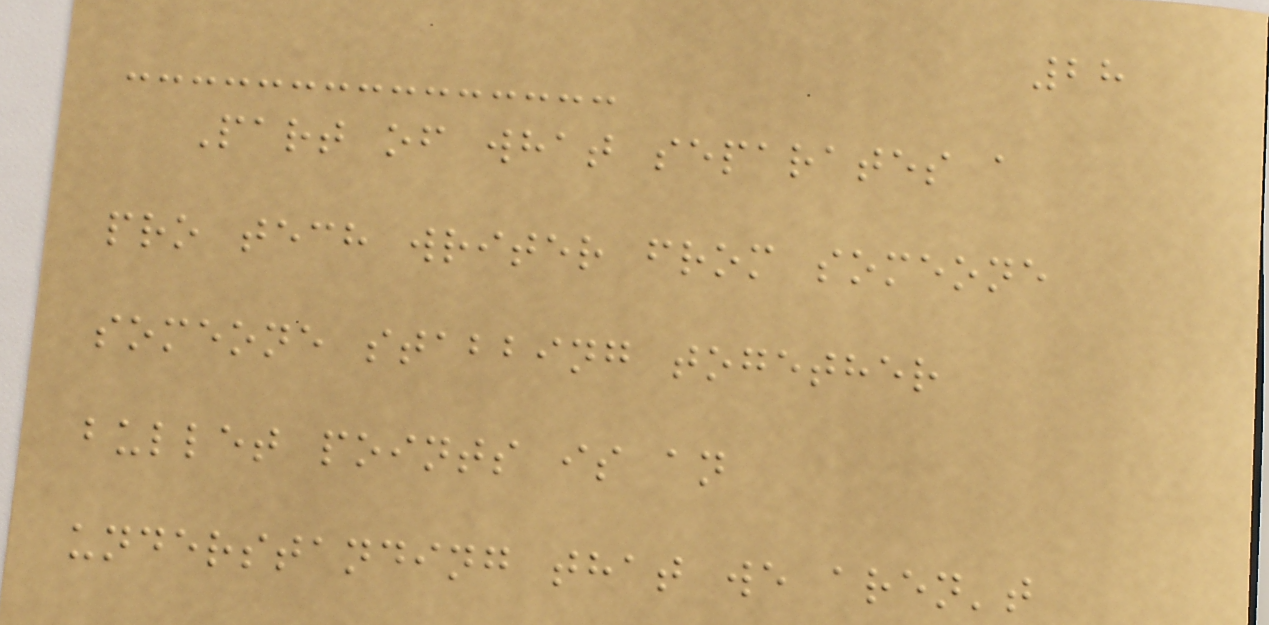28
Part of what separates a
pro tech writer from someone
someone stabbing together
bullet points is an
understanding that we aren't
